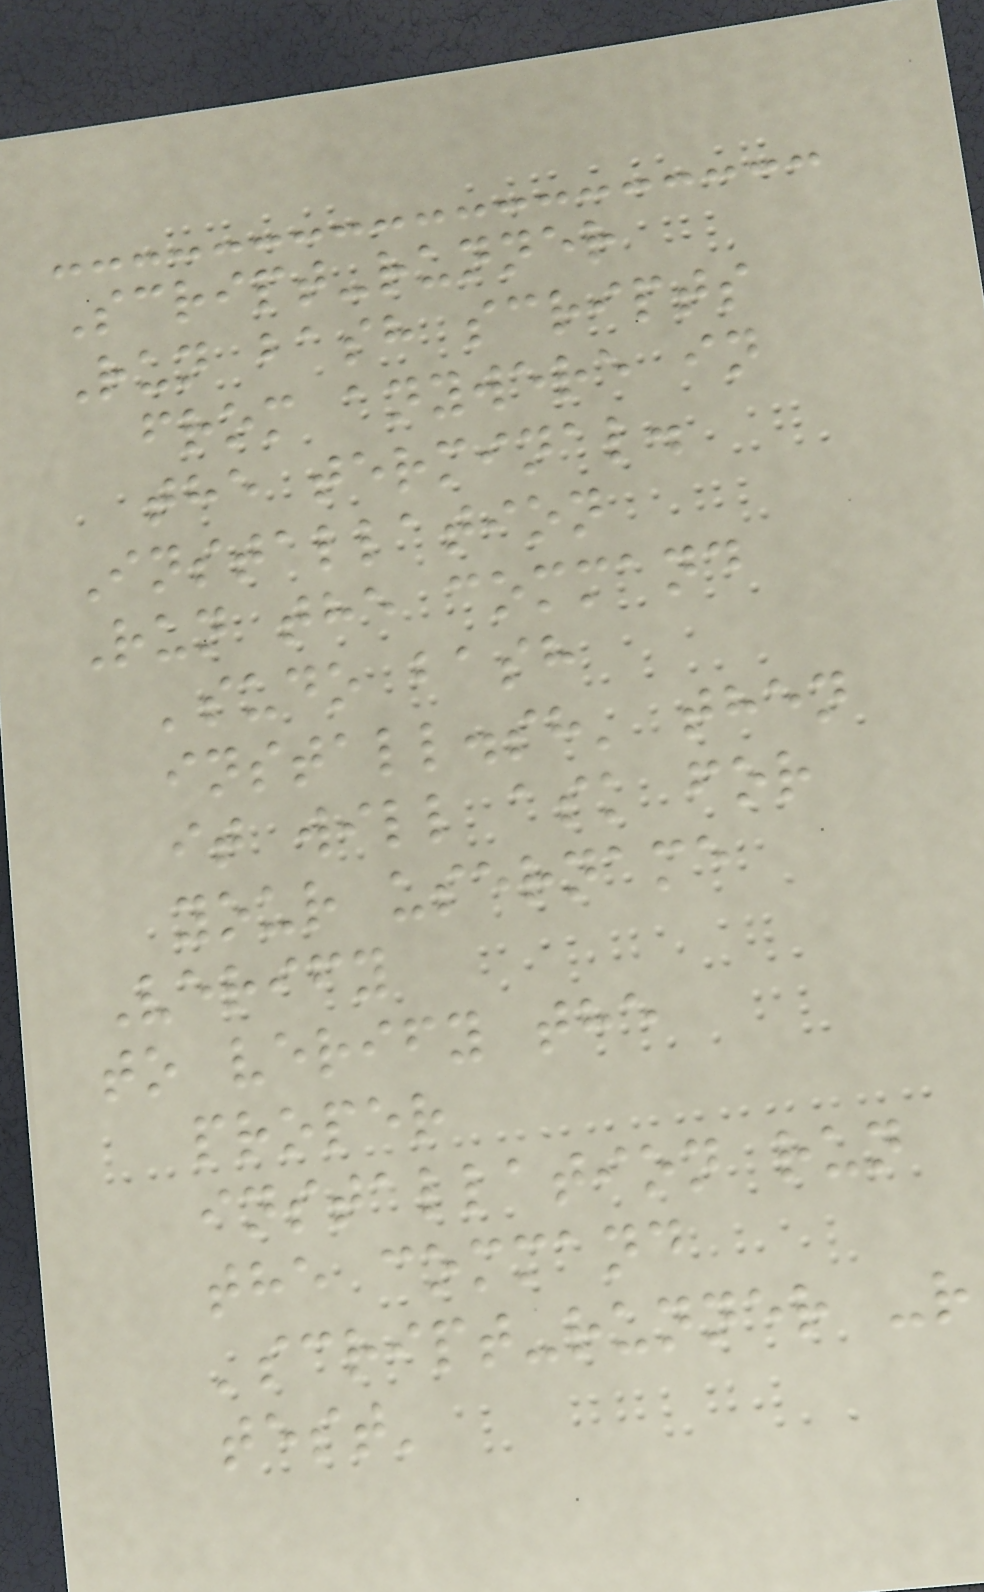Script-runner
Run bash scripts
from anywere in
the terminal.
Installation
Run the command
'sudo bash
install.sh' then
it will ask for
your username
Verify
to verify the
proper
installation run
the command
'script-runner -r
test'
